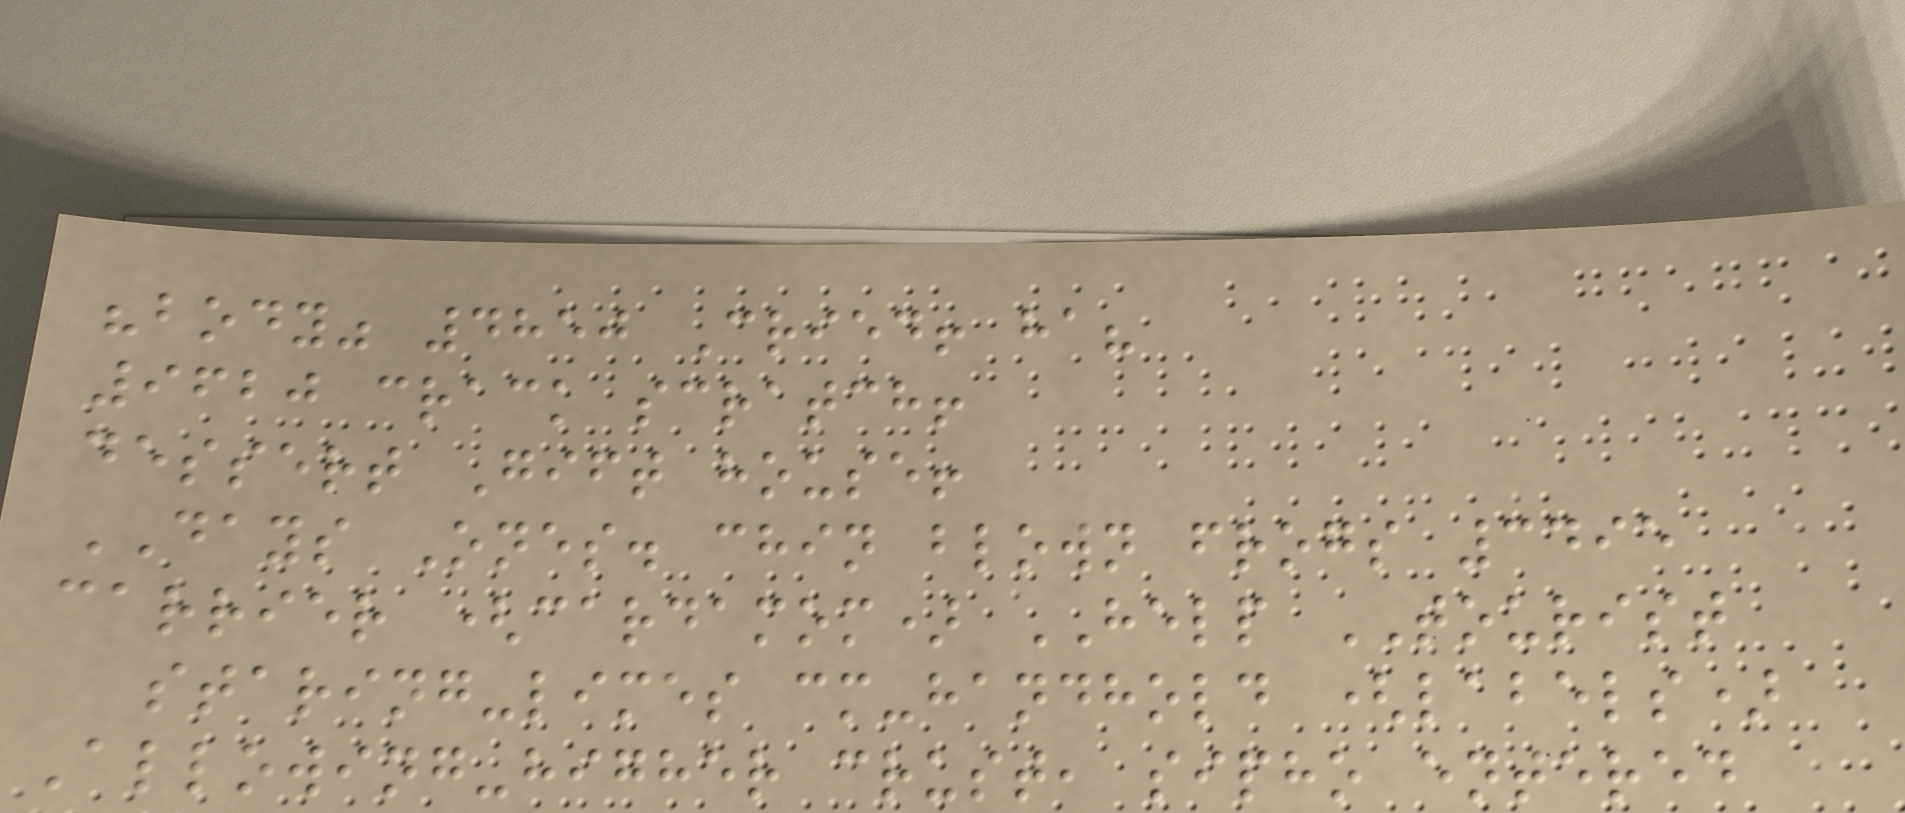"body" 4850 Cried! ha?
9620 crack scratch!
dessert Gift house!
DAYS Ones. chin blown frogs 3495
carrier (cardamom) HELP TOURIST
staring-limes cm-handhold (labels)
Allowing-higher crust, sipho entered
